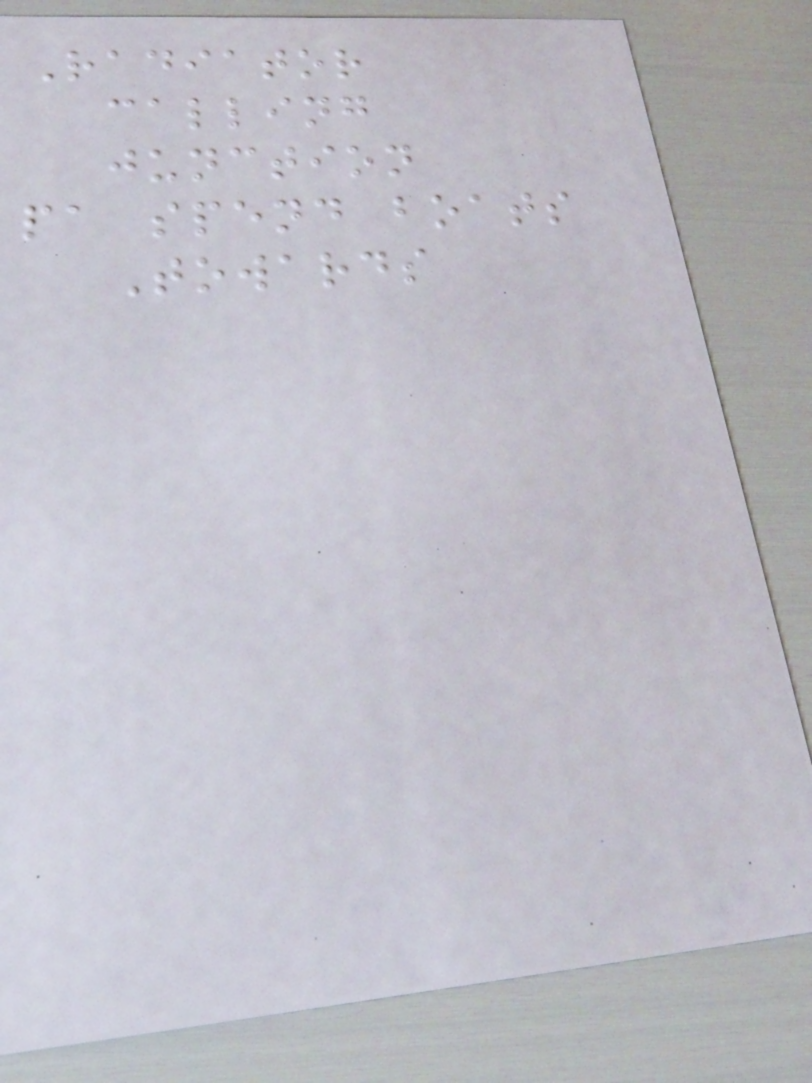Radiator
calling
junction
pa spend boats
Towards
